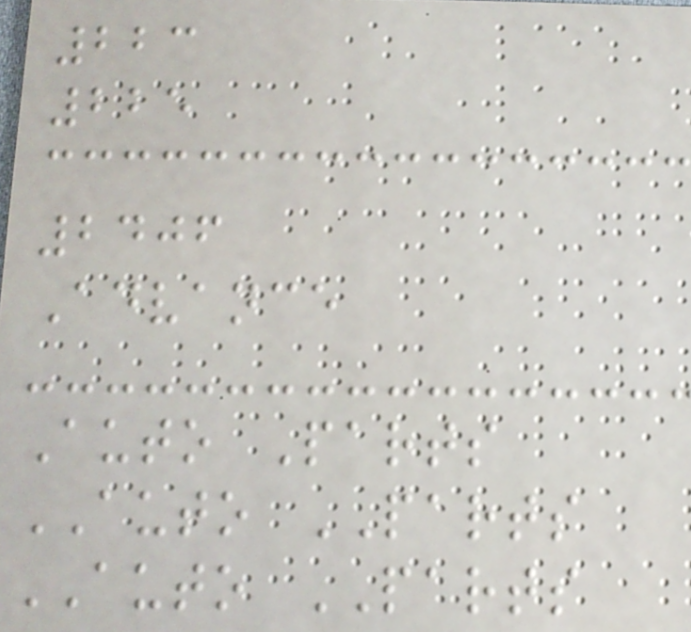223
225
2406
Advance
Auto Parts
AUTO PARTS
AUTO PARTS
